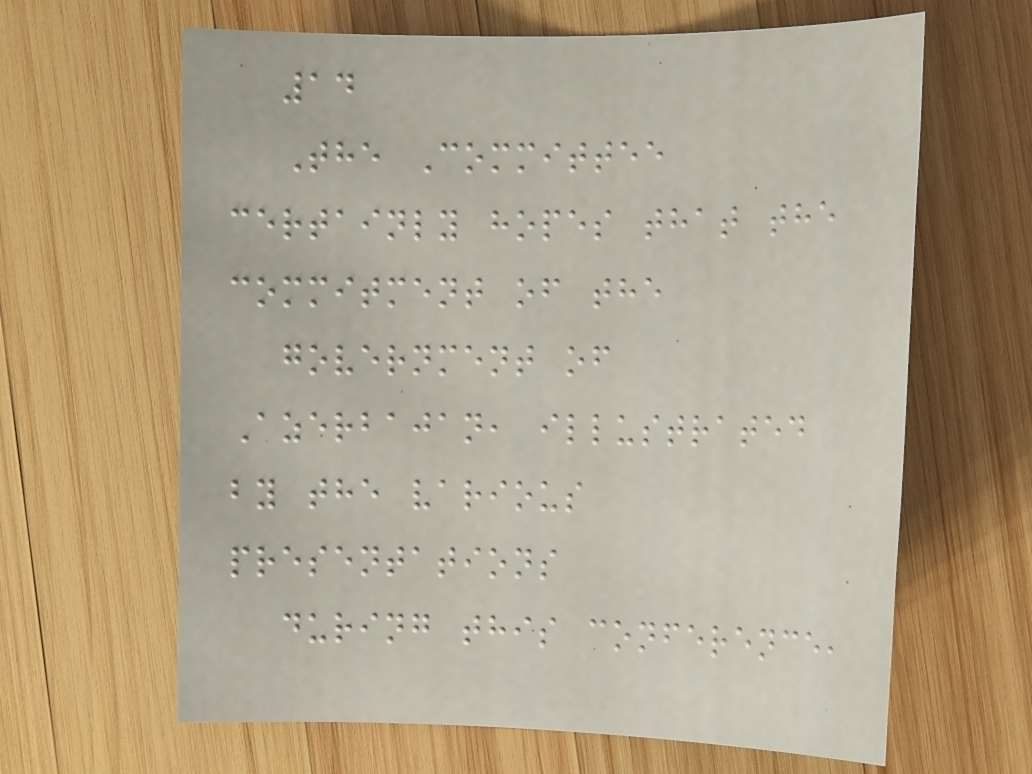14
The Committee
certainly hopes that the
commitment of the
government of
Azerbajan, illustrated
by the various
presentations
during this conference,
